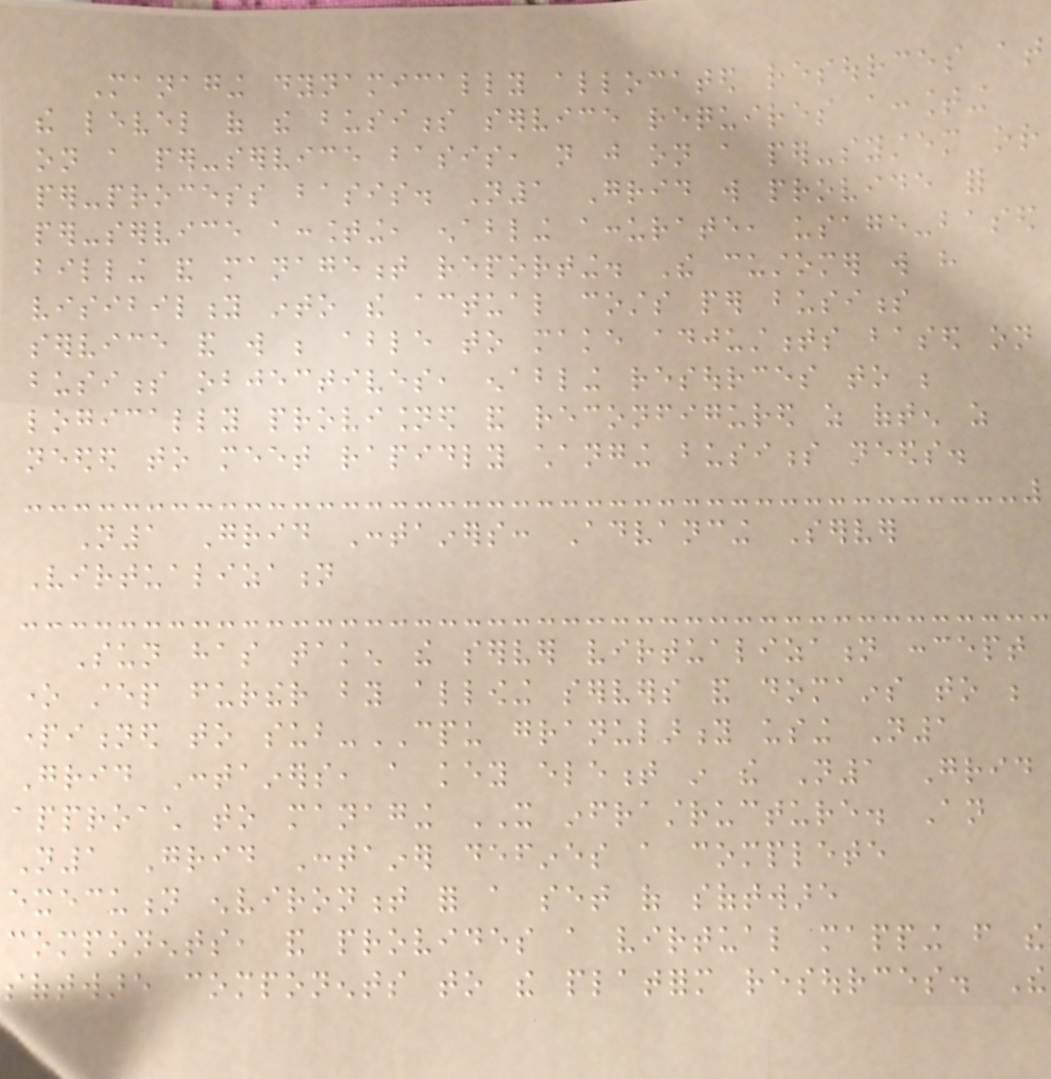Managing dynamically allocated resources at
the level of the business service requires accounting
on a per-service basis, not just on a per-system or
per-process basis. N1 Grid will provide for
per-service accounting, enabling accurate, usage-based
billing and management reporting. The customer will have
visibility into the actual costs per business
service and will be able to make adjustments based on
business objectives, enabling resources to be
logically provisioned and reconfigured as often as
needed to meet rapidly changing business needs.
N1 Grid Containers: Advancing Server
Virtualization
Sun has taken the server virtualization concept
one step further by allowing servers and domains to be
partitioned to sub-CPU granularity using N1
Grid Containers, a key element in the N1 Grid
approach to managing IT infrastructure. An
N1 Grid Container defines a complete
execution environment for a set of software
components, and provides a virtual mapping from the
software components to the platform resources. The
